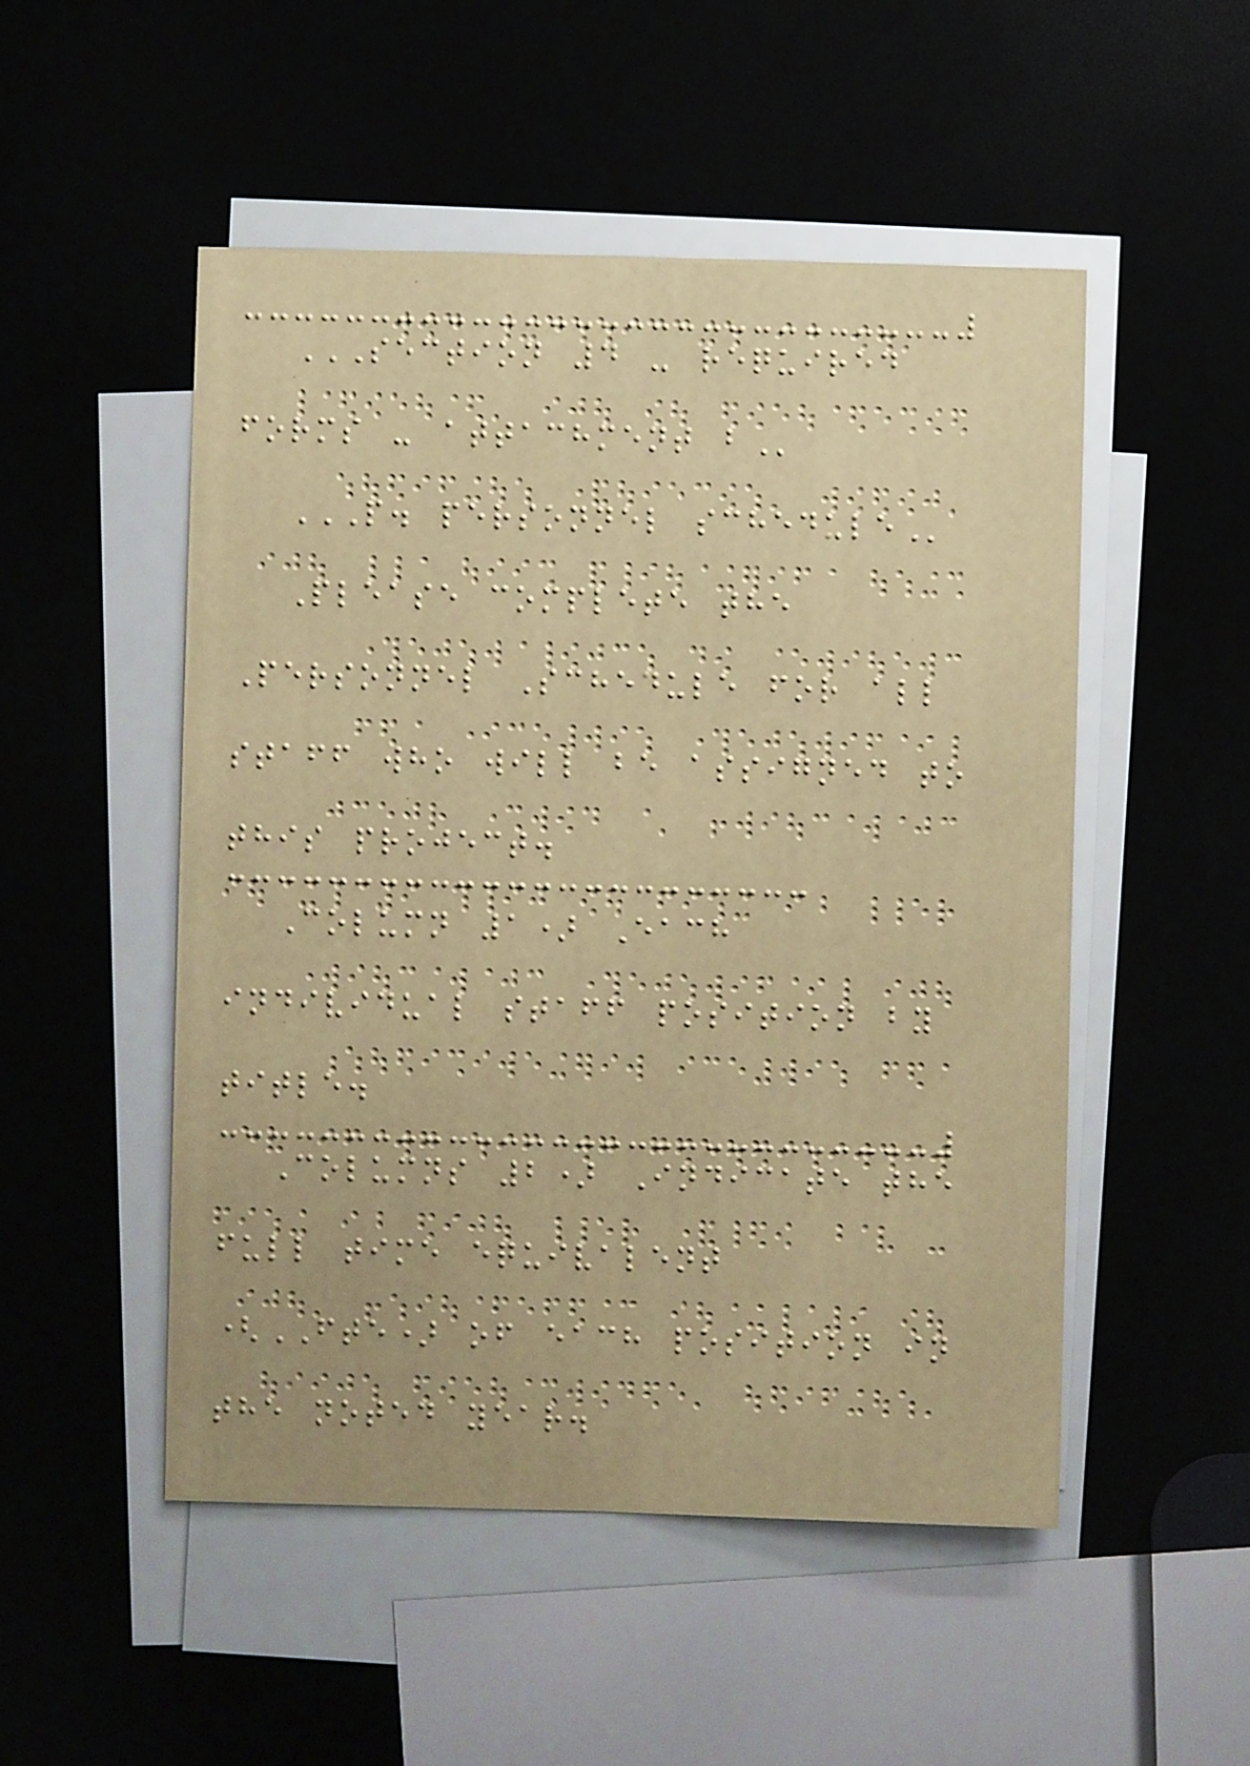SECTION 4 - REQUIRED
FORMS - ATTACHMENT B
P. PERSONNEL SCHEDULE
Please complete the
Personnel Schedule for all
staff who will be assigned to
this project.
Column 1) Each
individual staff position by
title.
Columns 2) Indicate the
full time equivalent
(FTE) of each position in
the noted year.
